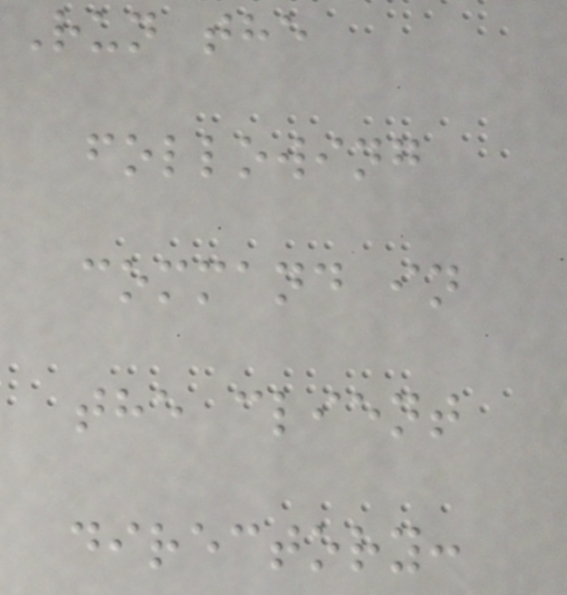Run the
following
command in
the client
directory:
